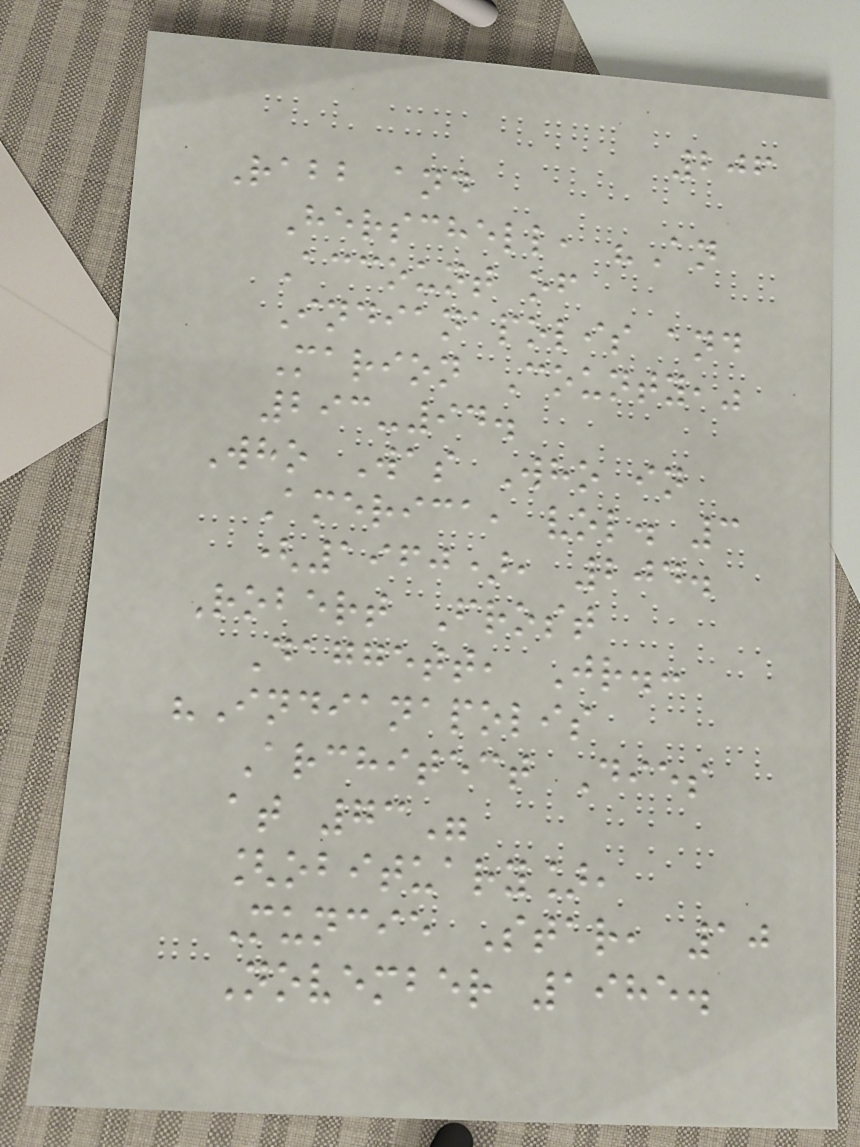206
Rabb and
Herschell, "An
Account of
Indianapolis and
Marion County,"
293-94.
Who Was Who in
America, vol. 3
(1960), 204.
Robert Frost
Daggett, Jr.:
"Indianapolis
Architect Dies
at 73"
[obituary],
Muncie Star, 10
November 1985.
